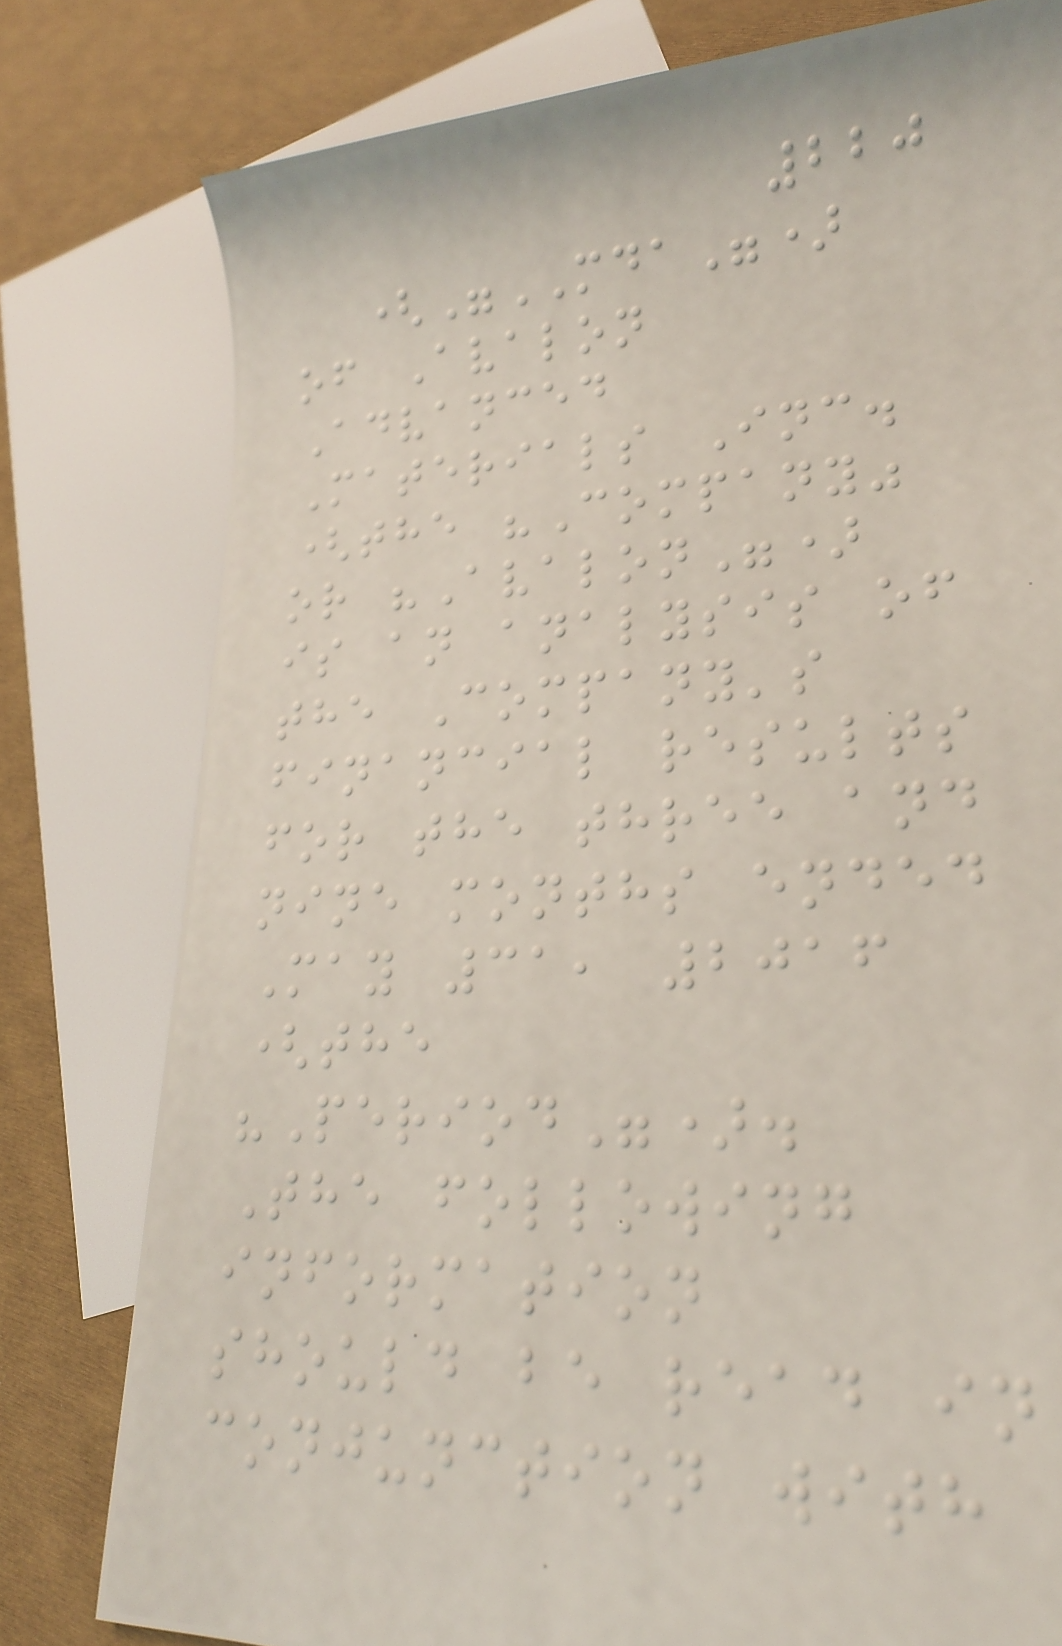220
("MDA")
of Avalon
Advanced
Materials Inc.
(the "Company"
or "Avalon")
is an analysis of
the Company's
financial results
for the three and
nine months ended
May 31, 2016
(the
"Period").
The following
information
should be read in
conjunction with
